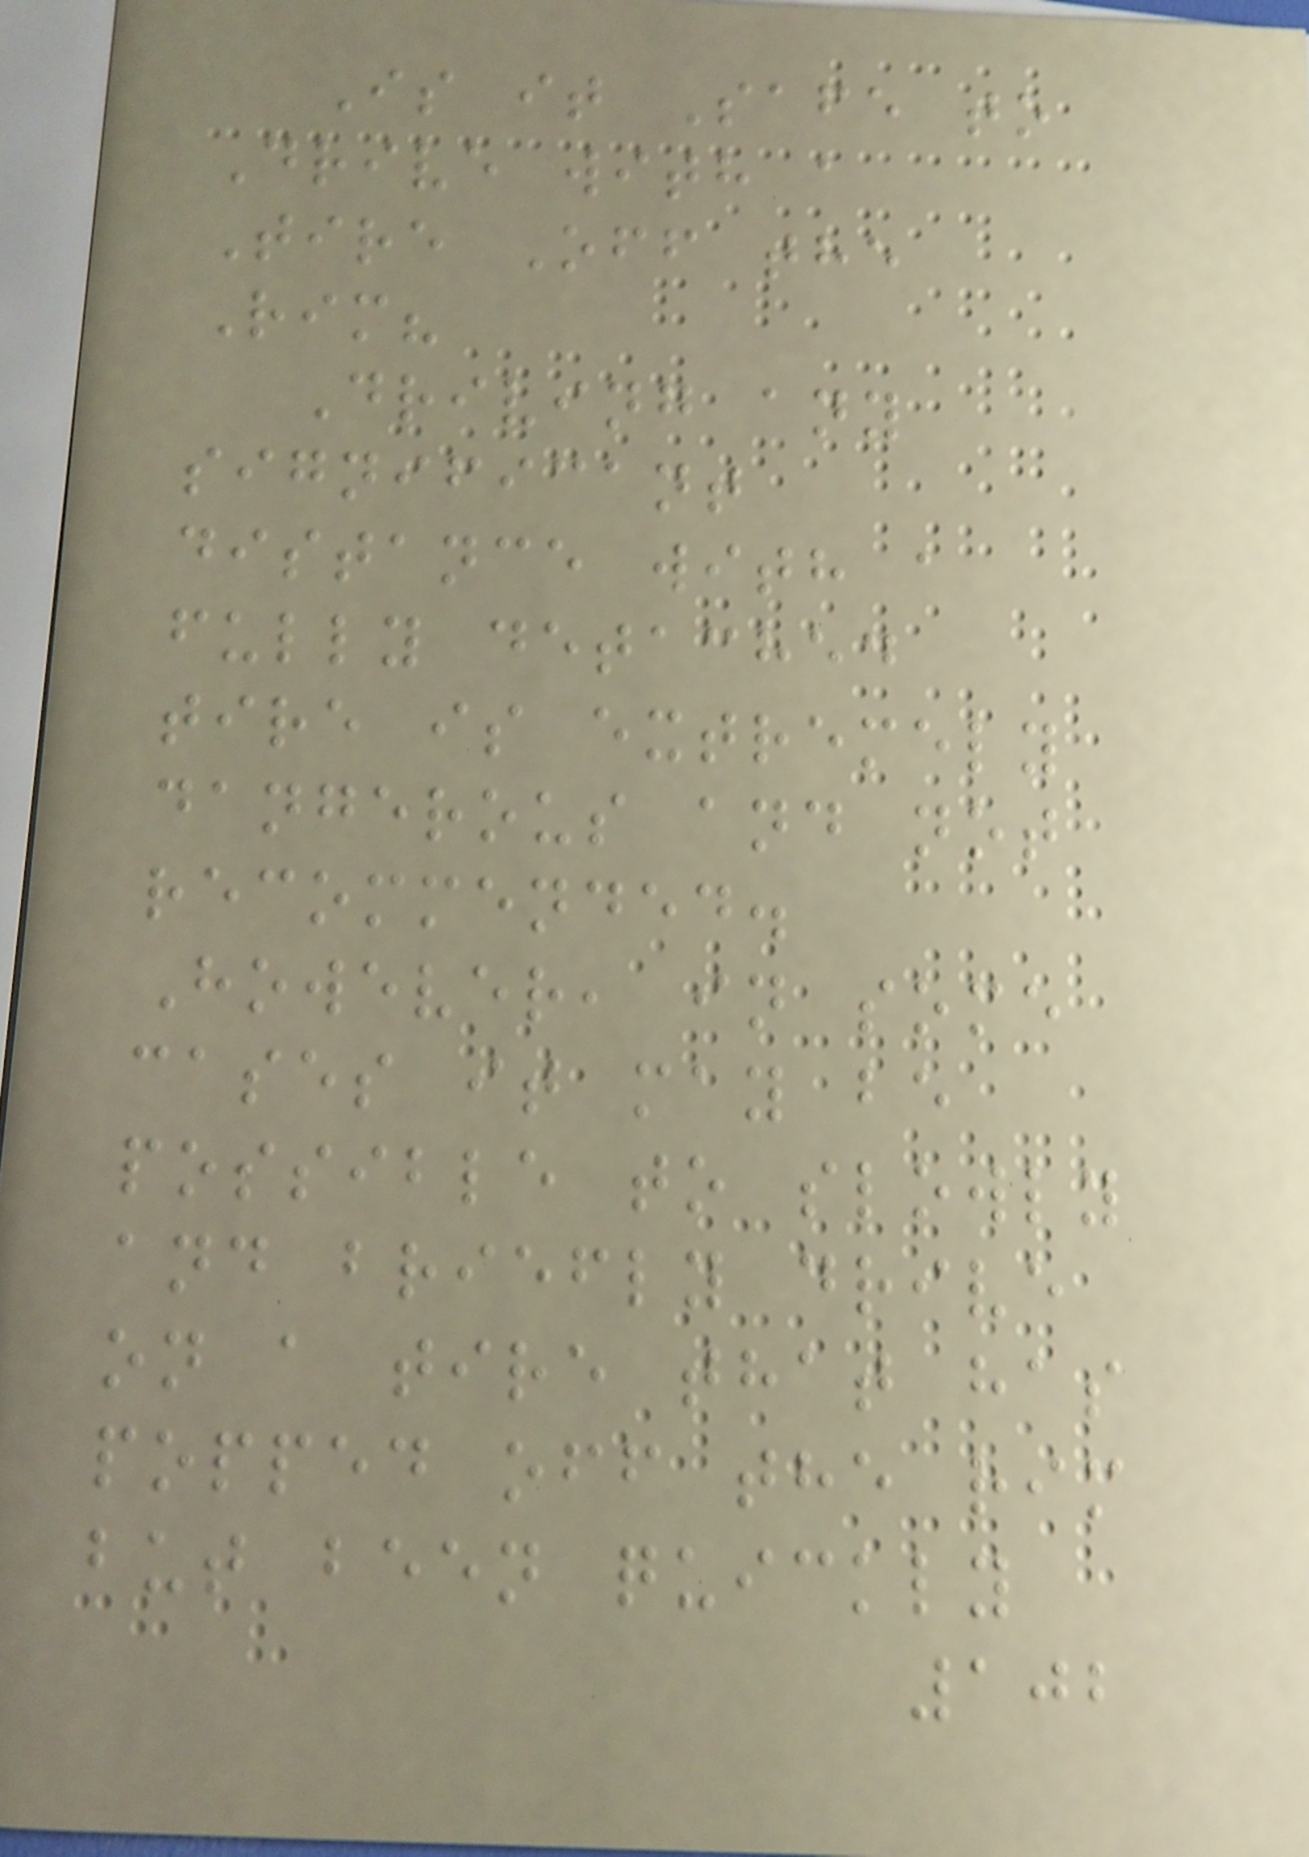Is it Safe to
Drive with a
Tire Off the
Rim?
Driving any
significant
distance with a
fully detached
tire is extremely
dangerous and not
recommended.
However, in some
cases it may be
possible to slowly
and briefly drive
on a tire that has
popped off the rim
but been quickly
102
